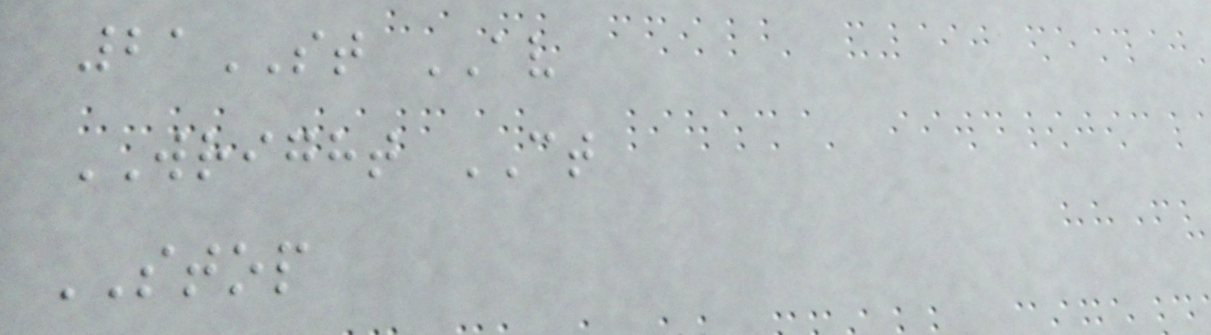21ST AV
WRIGHT CT
STOP
